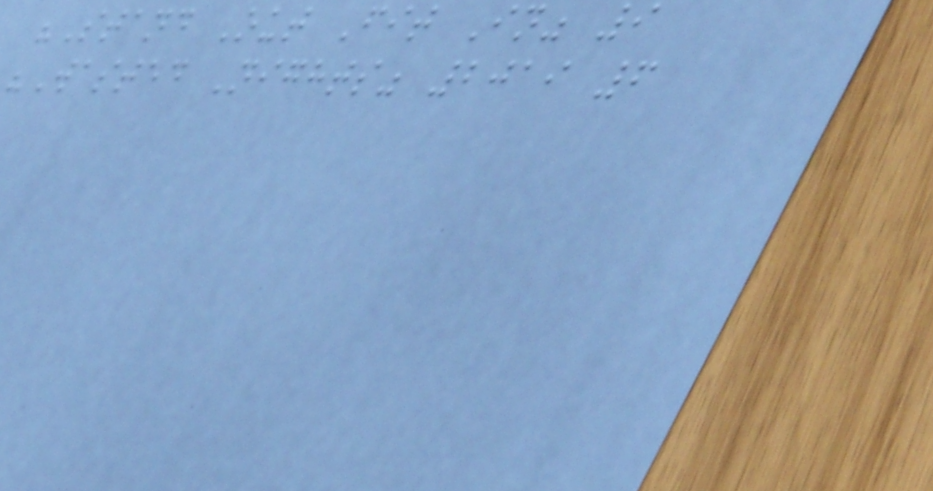"Stand Out Fit In" 9
"Wasted Nights" 2019 6
